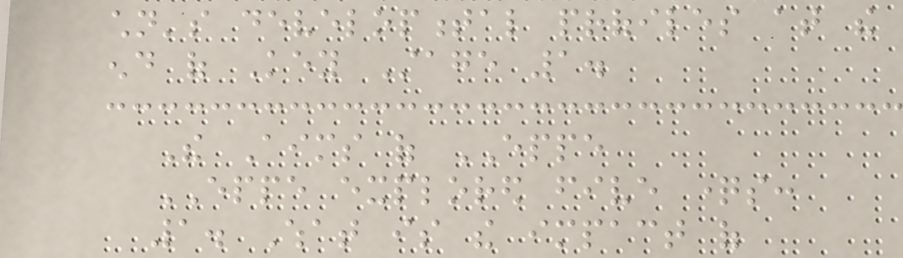children's developmental profiles at the
end of Key Stage 1.
The Aims of EPPE
EPPE explored five questions:
1. What is the impact of
